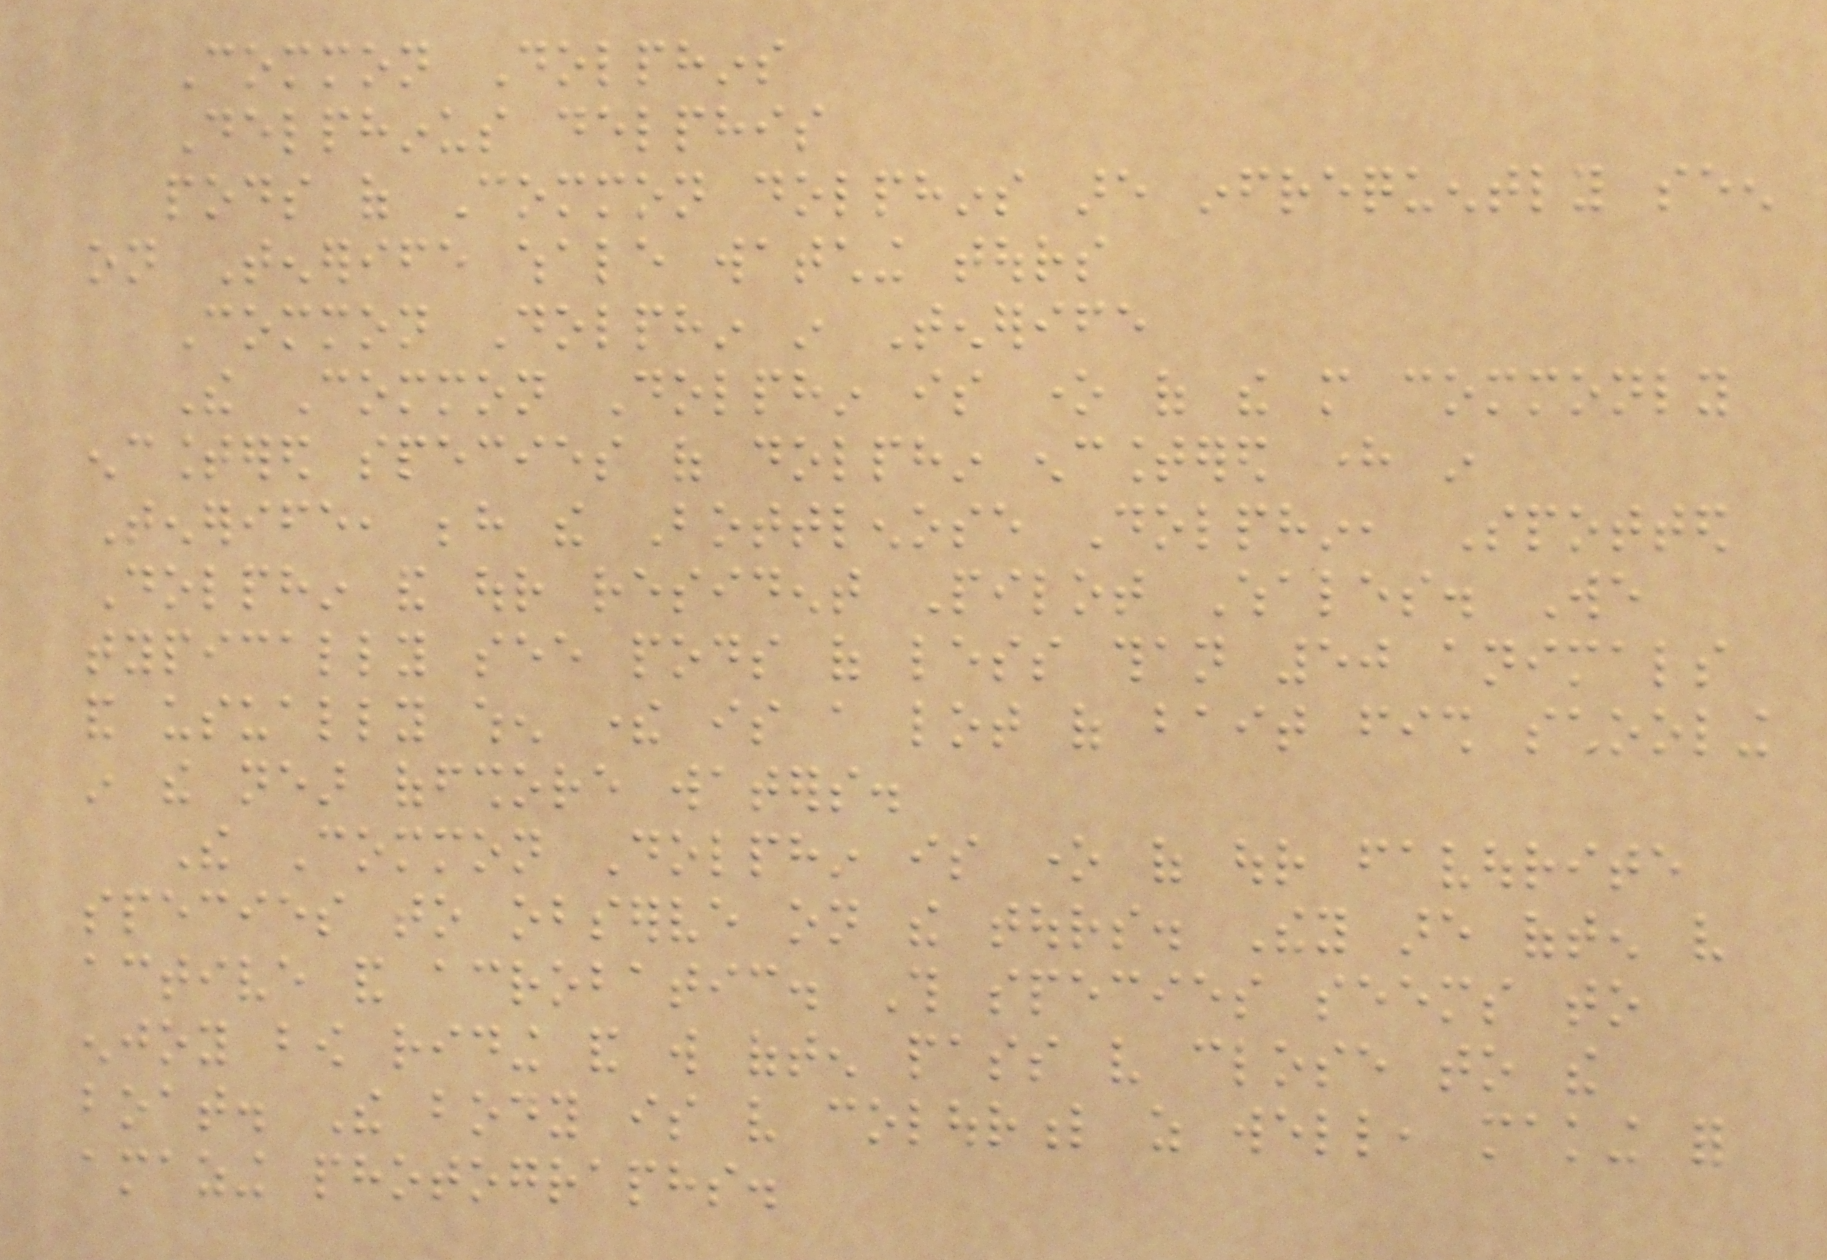Common Dolphins
Delphinus delphis
pods of Common dolphins are infrequently seen
on Tenerife whale watching tours
Common Dolphin in Tenerife
The Common Dolphin is one of the more commonly
encountered species of dolphin encountered here in
Tenerife, behind the Bottlenose Dolphin, Spotted
Dolphin and our resident Pilot Whales. We
typically see pods of less than 50 animals
and usually when there is a lot of bait fish schooling
in the near offshore waters.
The Common Dolphin is one of our favourite
species to observe on the tours. They are often very
active and acrobatic. This species seems to
enjoy bow riding and will often pass very close to the
boat. The body is very colourful as well, making for
amazing photographs.
